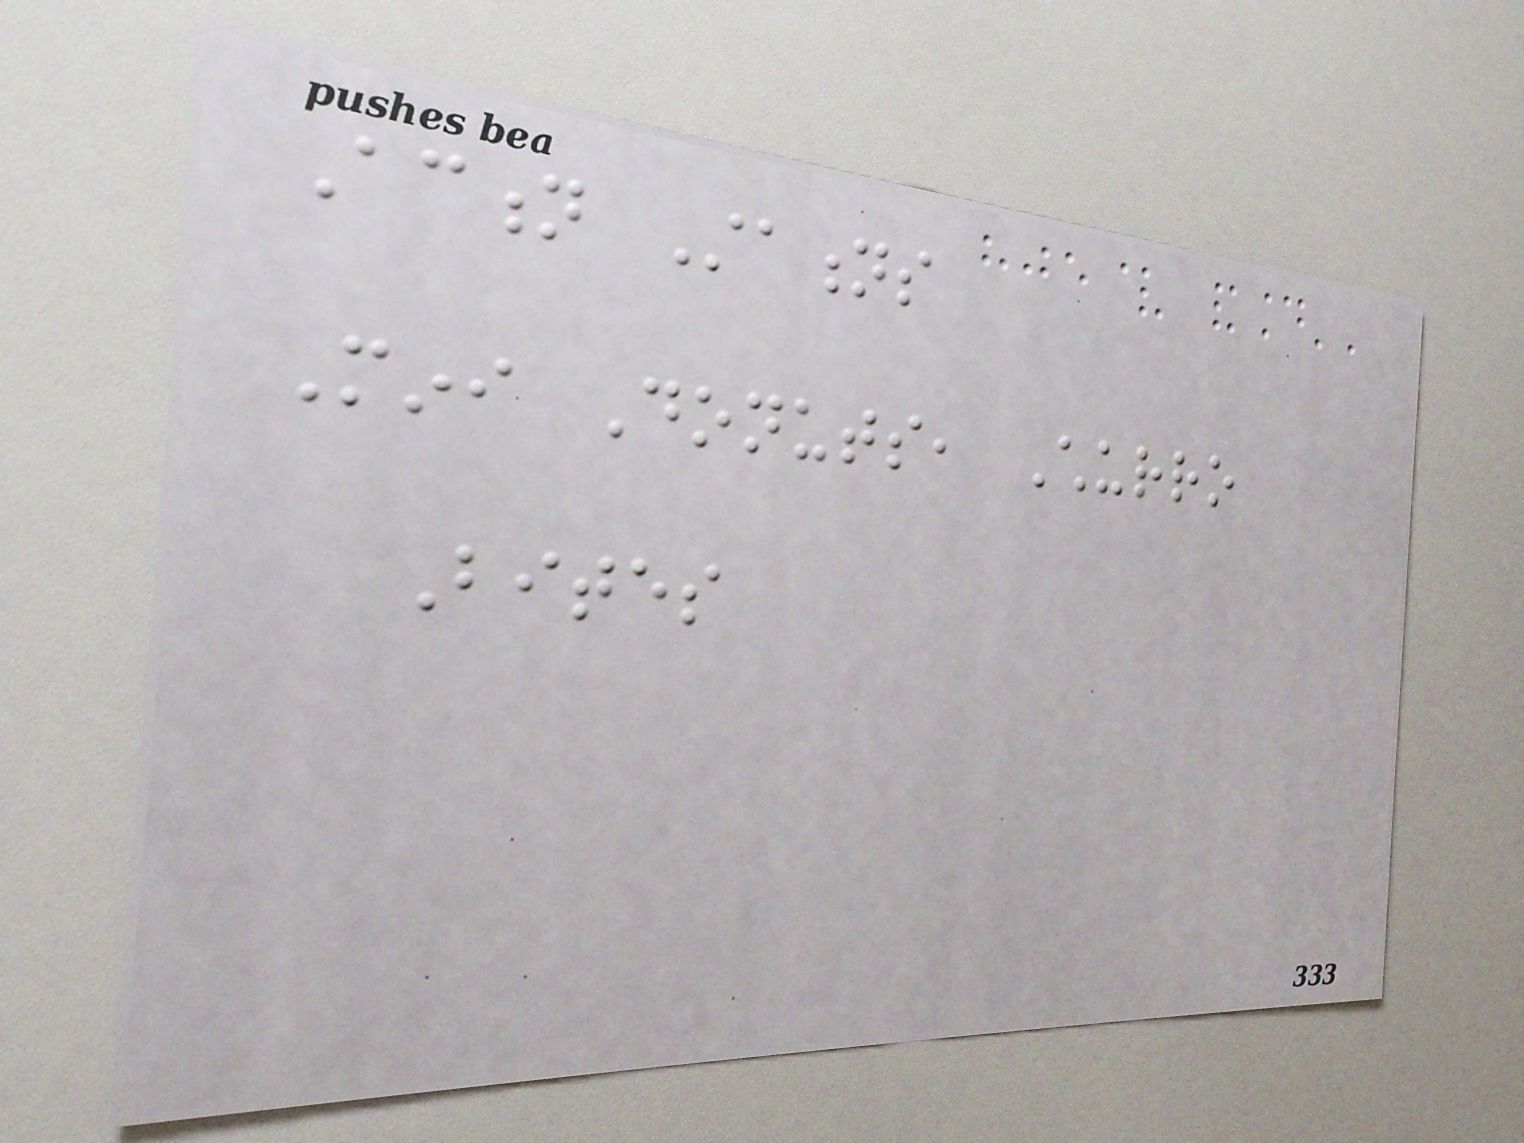Action Stations
Mini Donuts, Churro
Bites
